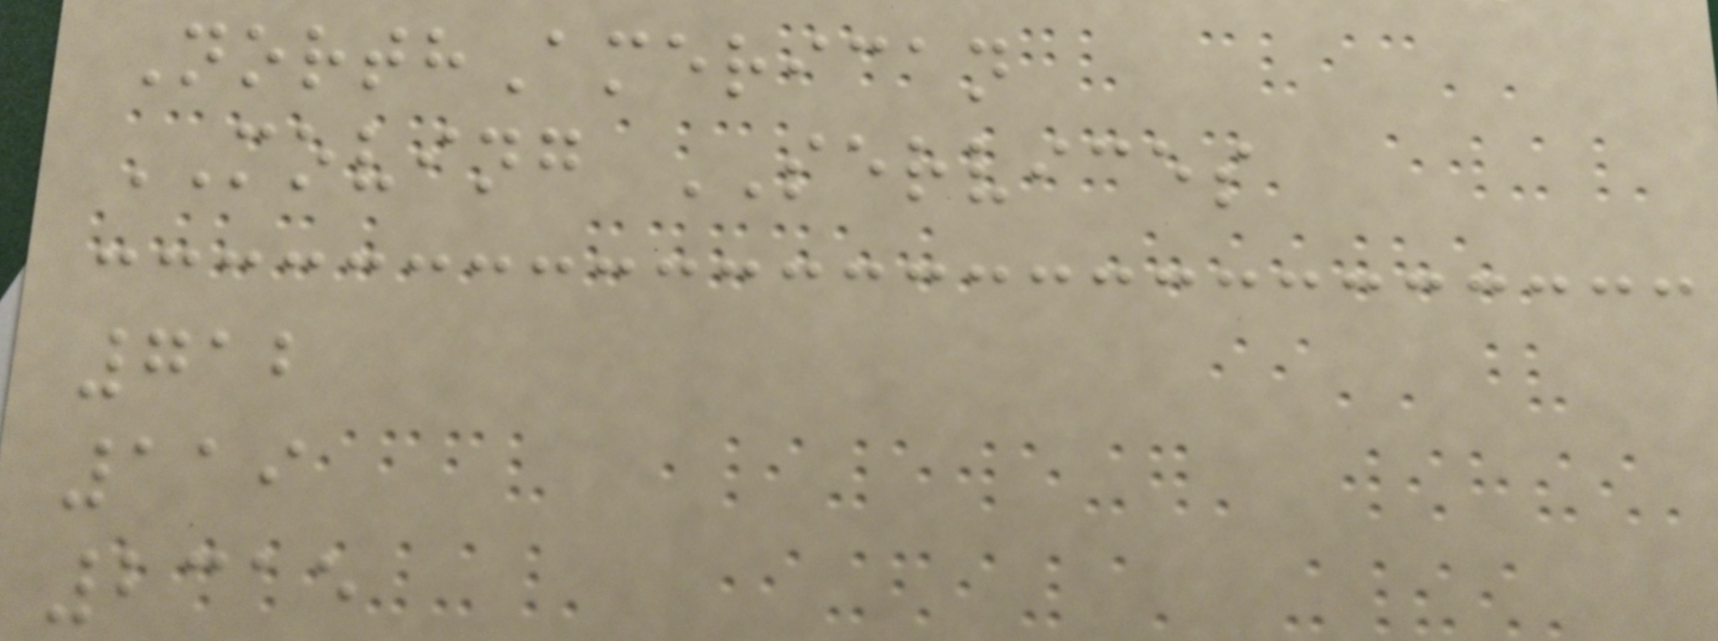NorthAmerican
MOVING SERVICES
712
119
2315
